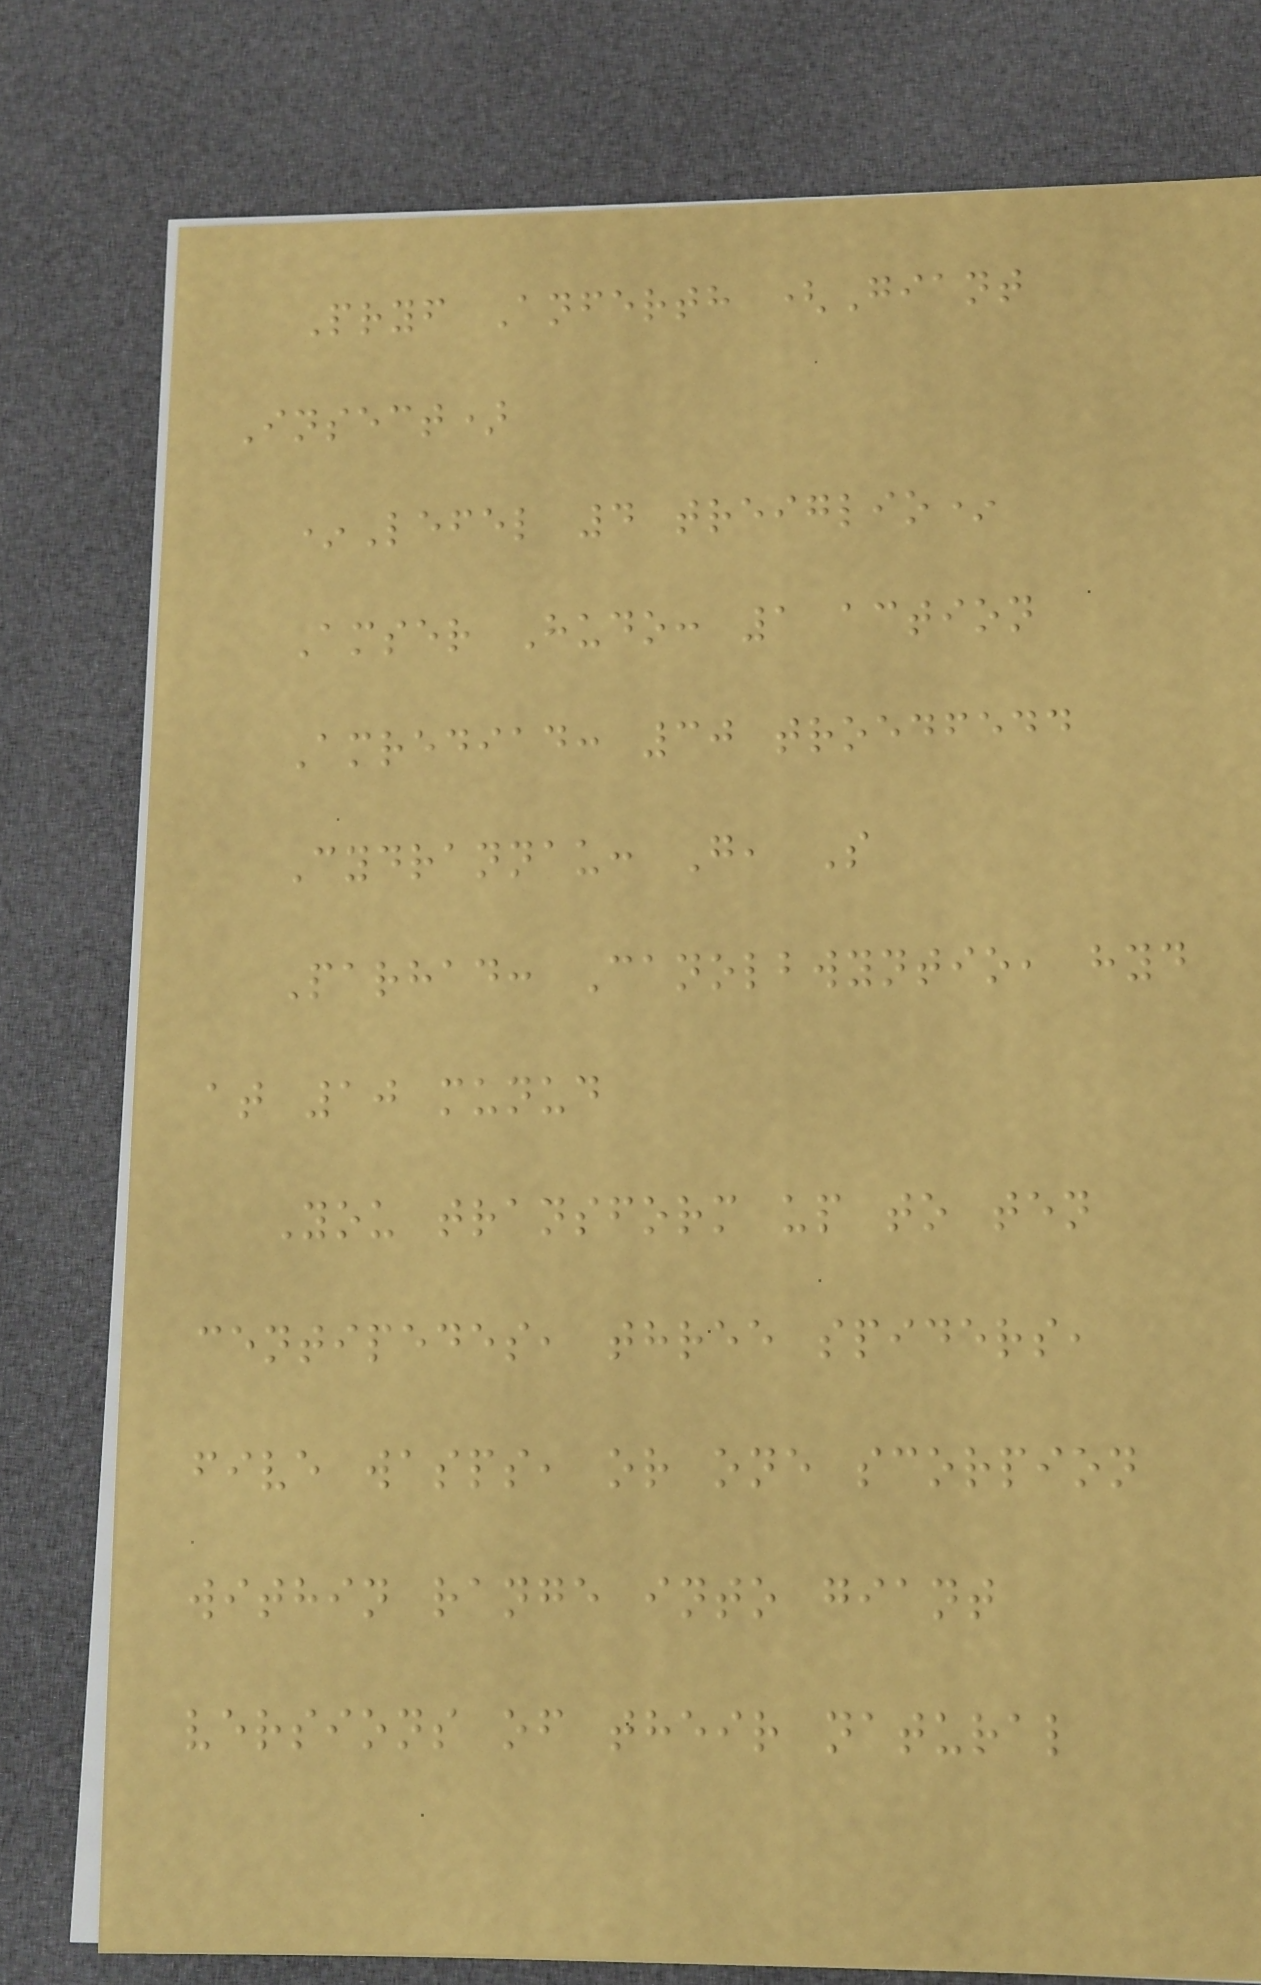Pryf Anferth (Giant
Insect)
*Lefel 4 treiglio*
Amser Hudo: 1 action
Amrediad: 30 troedfedd
Cydrannau: G, S
Parhad: Canolbwyntio, hyd
at 10 munud
You transform up to ten
centipedes, three spiders,
five wasps, or one scorpion
within range into giant
versions of their natural
